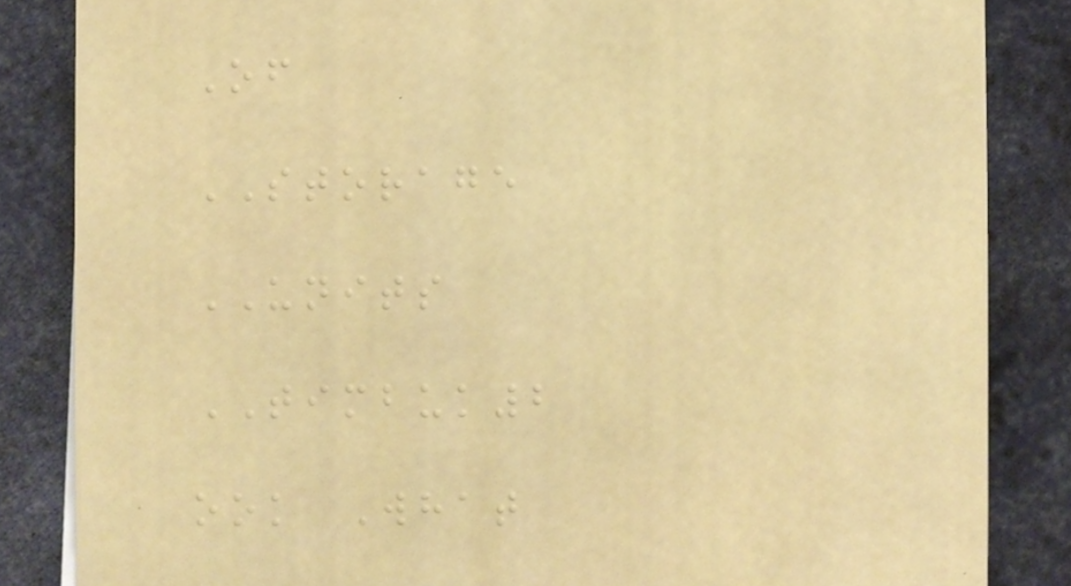Of
STORAGE
UNITS
TIMBUK2
ook What
